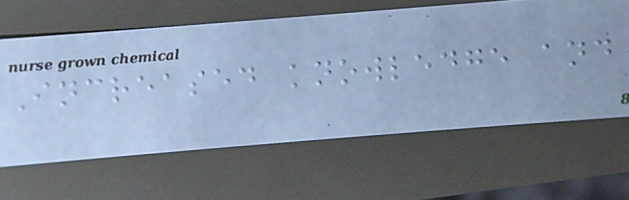Increased knowledge and
